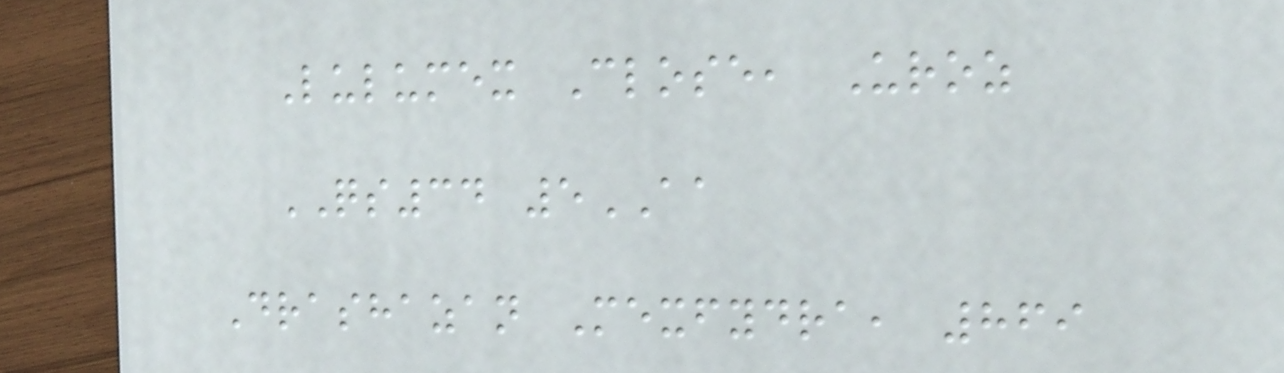Lulumex Close, Uroz
QS34 5AA
Drashazan Mexfydra, 869
